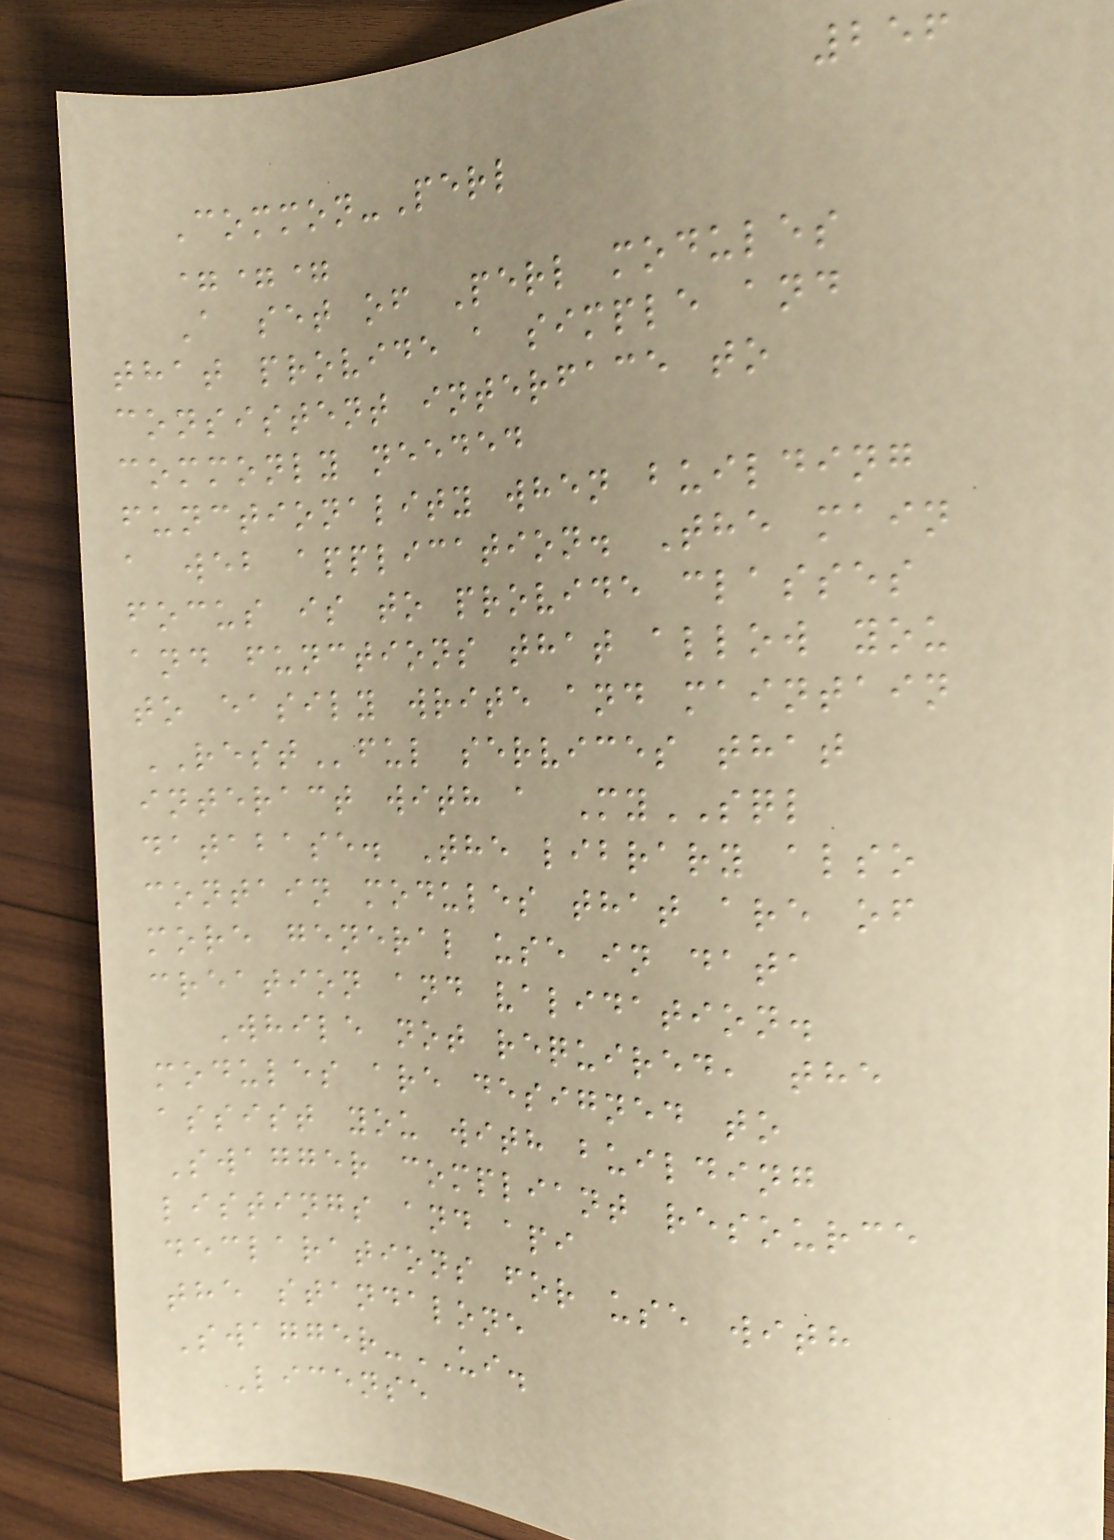256
Common-Perl
===
A set of Perl modules
that provide a simple and
consistent interface to
commonly needed
functionality when building
a web application. The main
focus is to provide classes
and functions that allow you
to easily write and maintain
RESTful services that
interact with a MySQL
database. The library also
contain modules that are of
more general use in data
creation and validation.
While not required, the
modules are designed to
assist you with building
Swagger compliant resource
listings and api
declarations for use with
the standalone
Swagger-UI.
License
